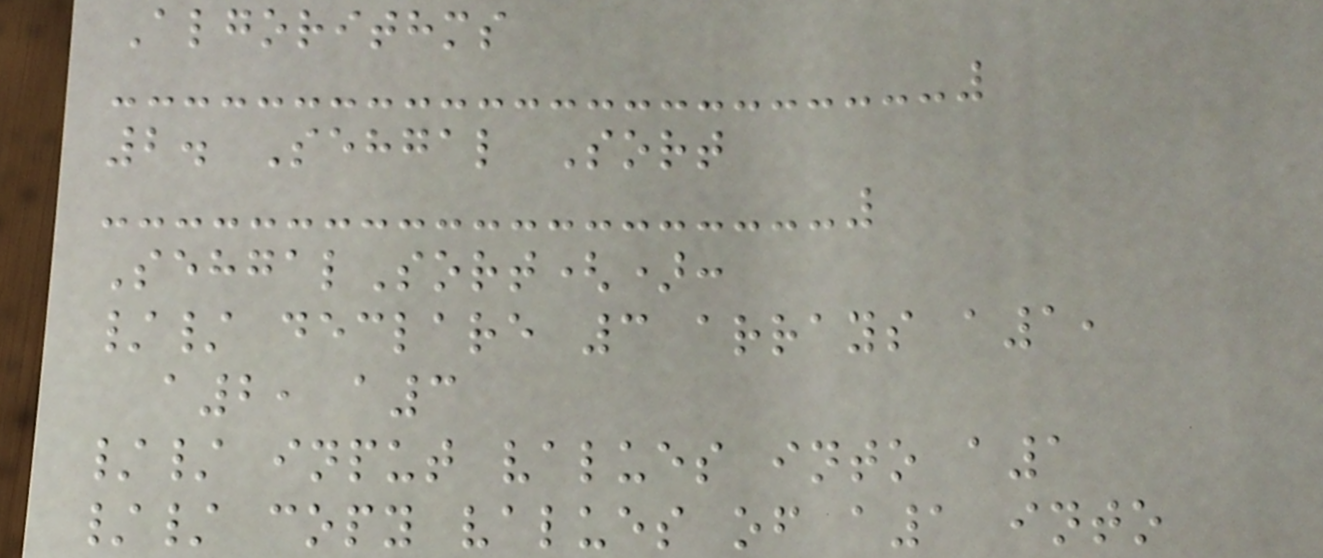Algorithms
2. Sehgal Sort
SehgalSort():
// declare 3 arrays a1,
a2, a3
// input values into a1
// copy values of a1 into
